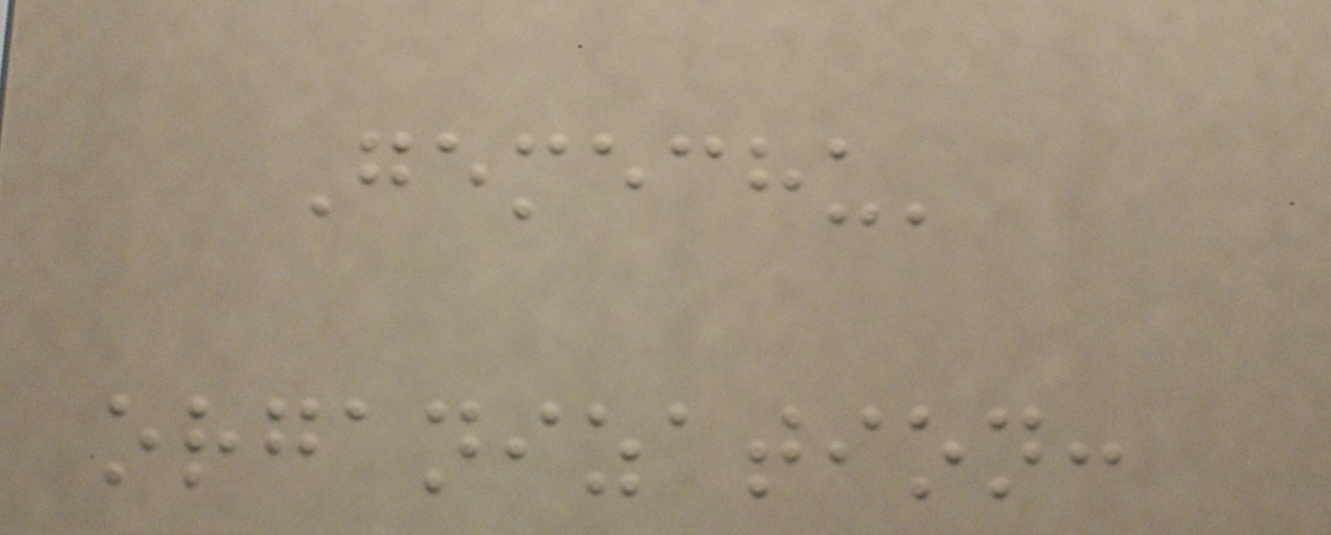Gemechu'
organization:
